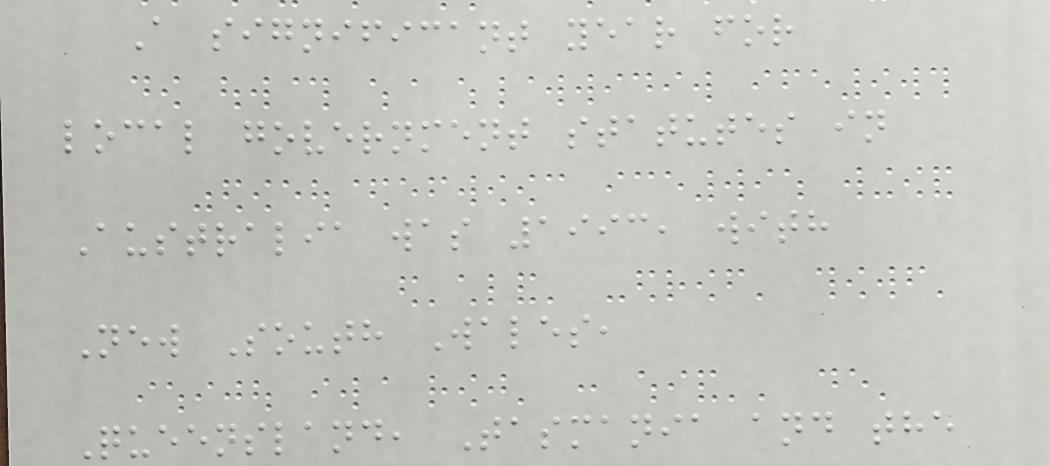A significant year for
local government statutes in
Australia was 1993, with
New South Wales,
Queensland, Tasmania and the
